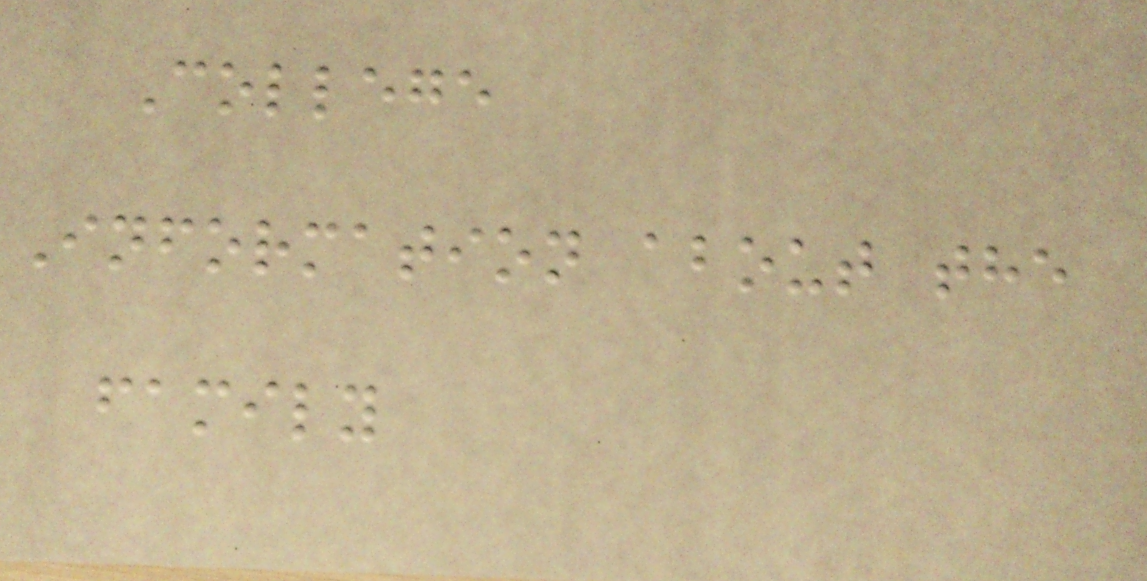College
Information about the
family
